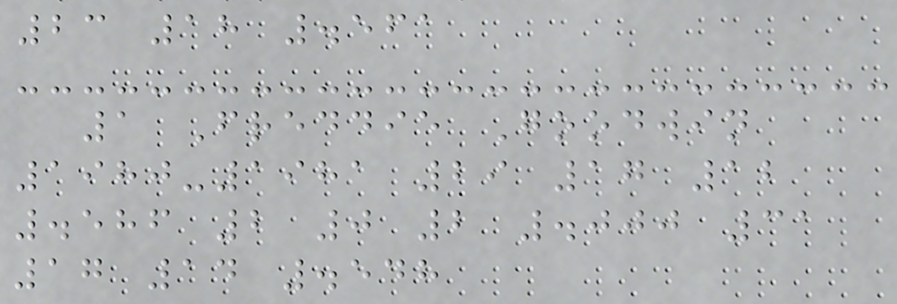23 18 .561
1 Freddie Goodwin
1980-1981 29 17 12
.586 2 0 2 .000 31
17 14 .548
